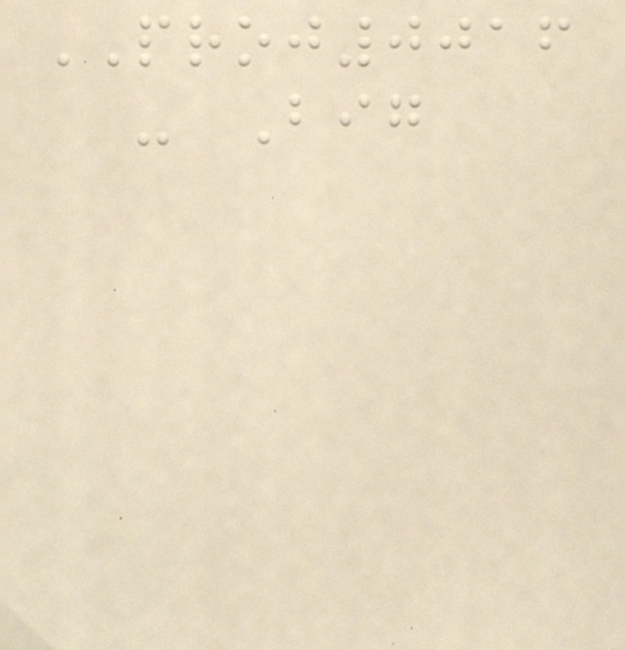PROJ0016
- Big
